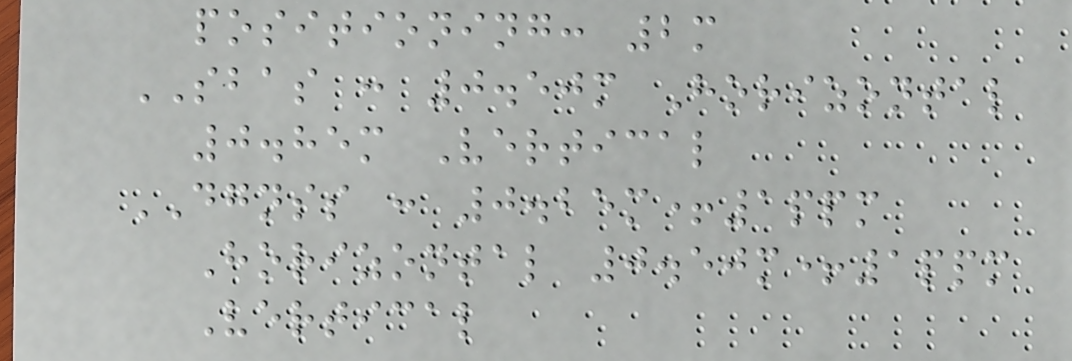positioning: 2m
SBAS : 0.50m Horizontal
0.85m Vertical
DGNSS : 0.25m+1ppm
Horizontal 0.50m+1ppm
Vertical
